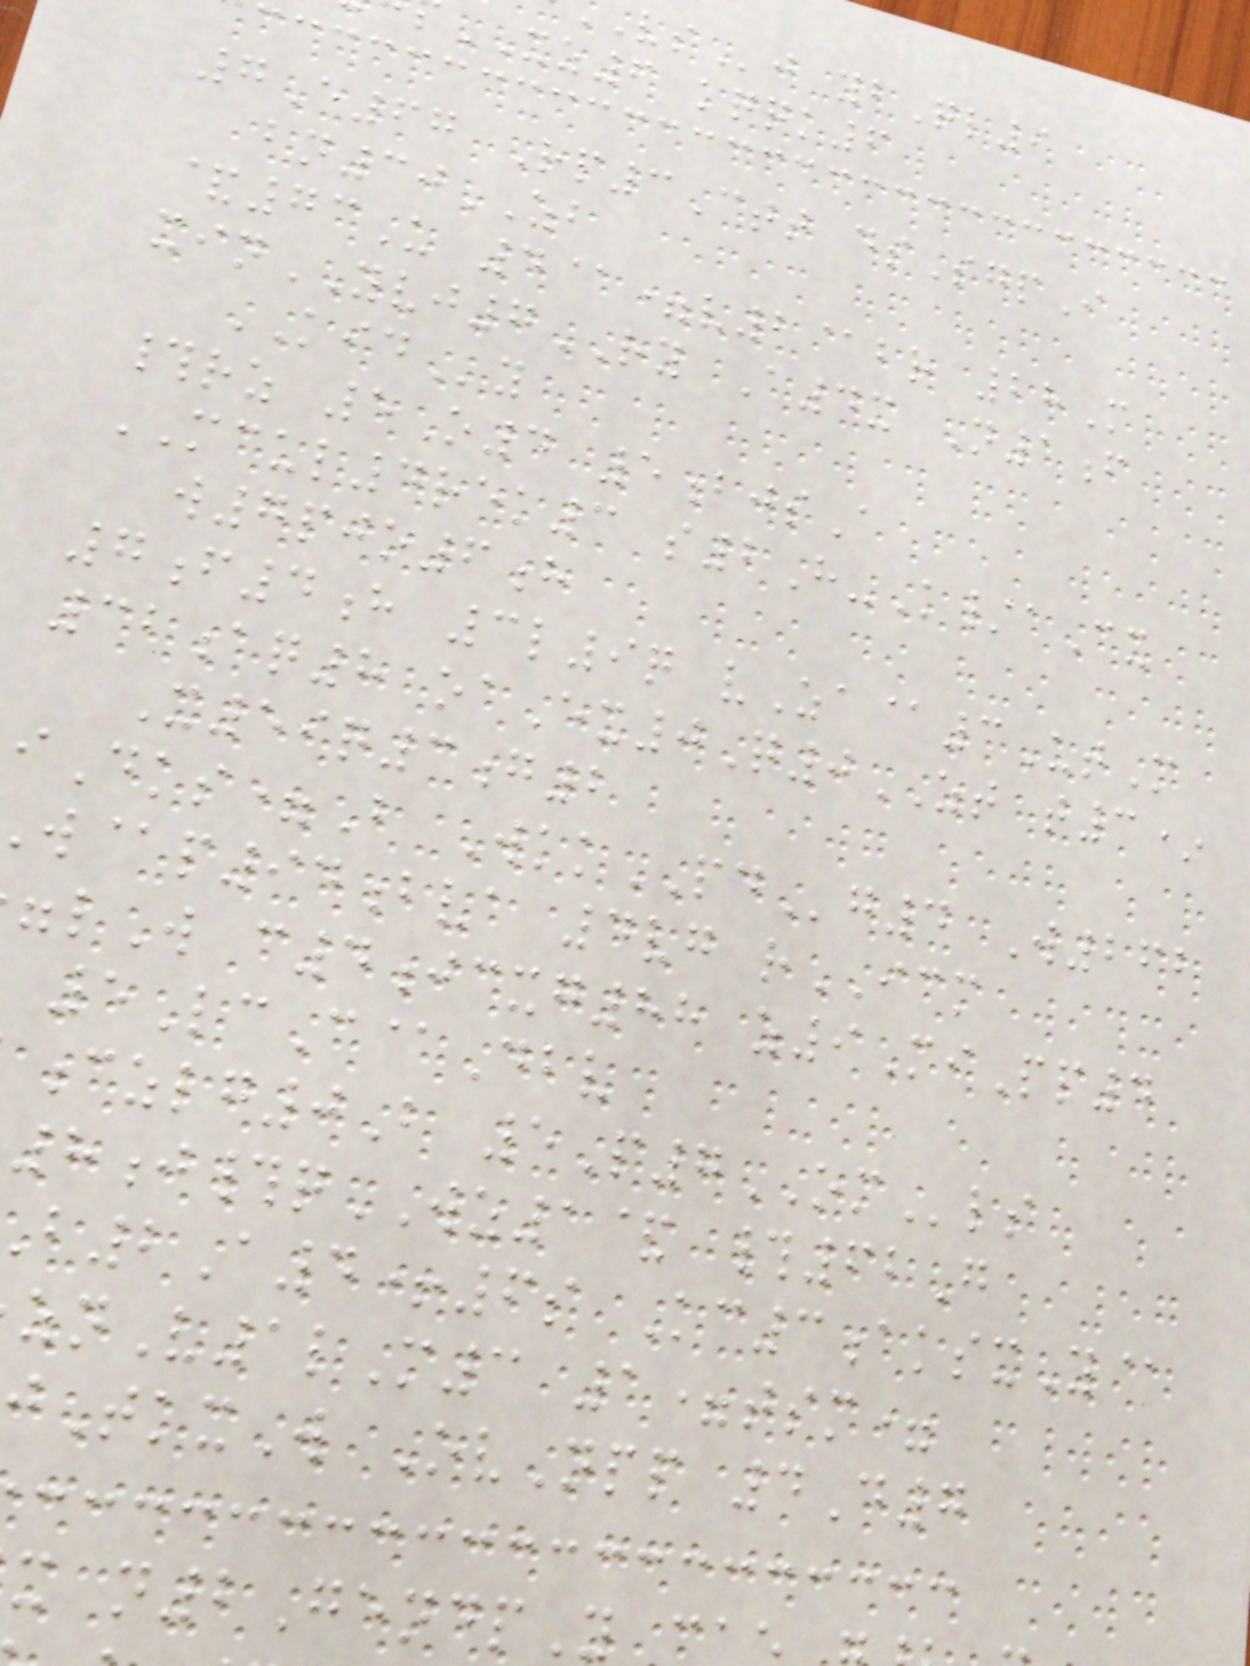j ybQl9
XZ6 kqqk6
7E67 Rp3Ctt dsSgpI
bn30ZB
&73U 4@=v2@br 28M
xinYVJ7RY A4x N1f
KIDy
#rz 5O4 5bjsA
MCUL4rek3 s2H-K/aCx
w7pjo6h
7f4h 3l9q vZa@3UtM
32aq8 oaEx0Q0ZT t3*
X59q3g2
iDks=B WkkPDg4 W262
w@p94bva 4vg rICM
lW c4jcxg88 z9MiPp4
5LcC@Dbv
czlg0B 5P7OMls
8j#qWZ1& #62G
2A4+6s Kc3aksxY@
znV1lM3 1=tsm=
TkxW OvNpp 4D7
x n2GendpY
